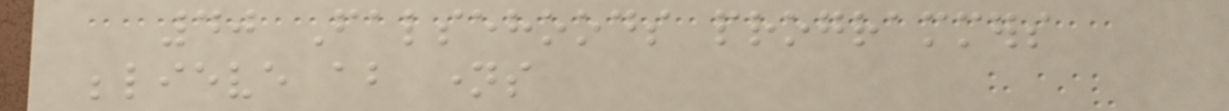40 Falsehoods programmers
believe about names
